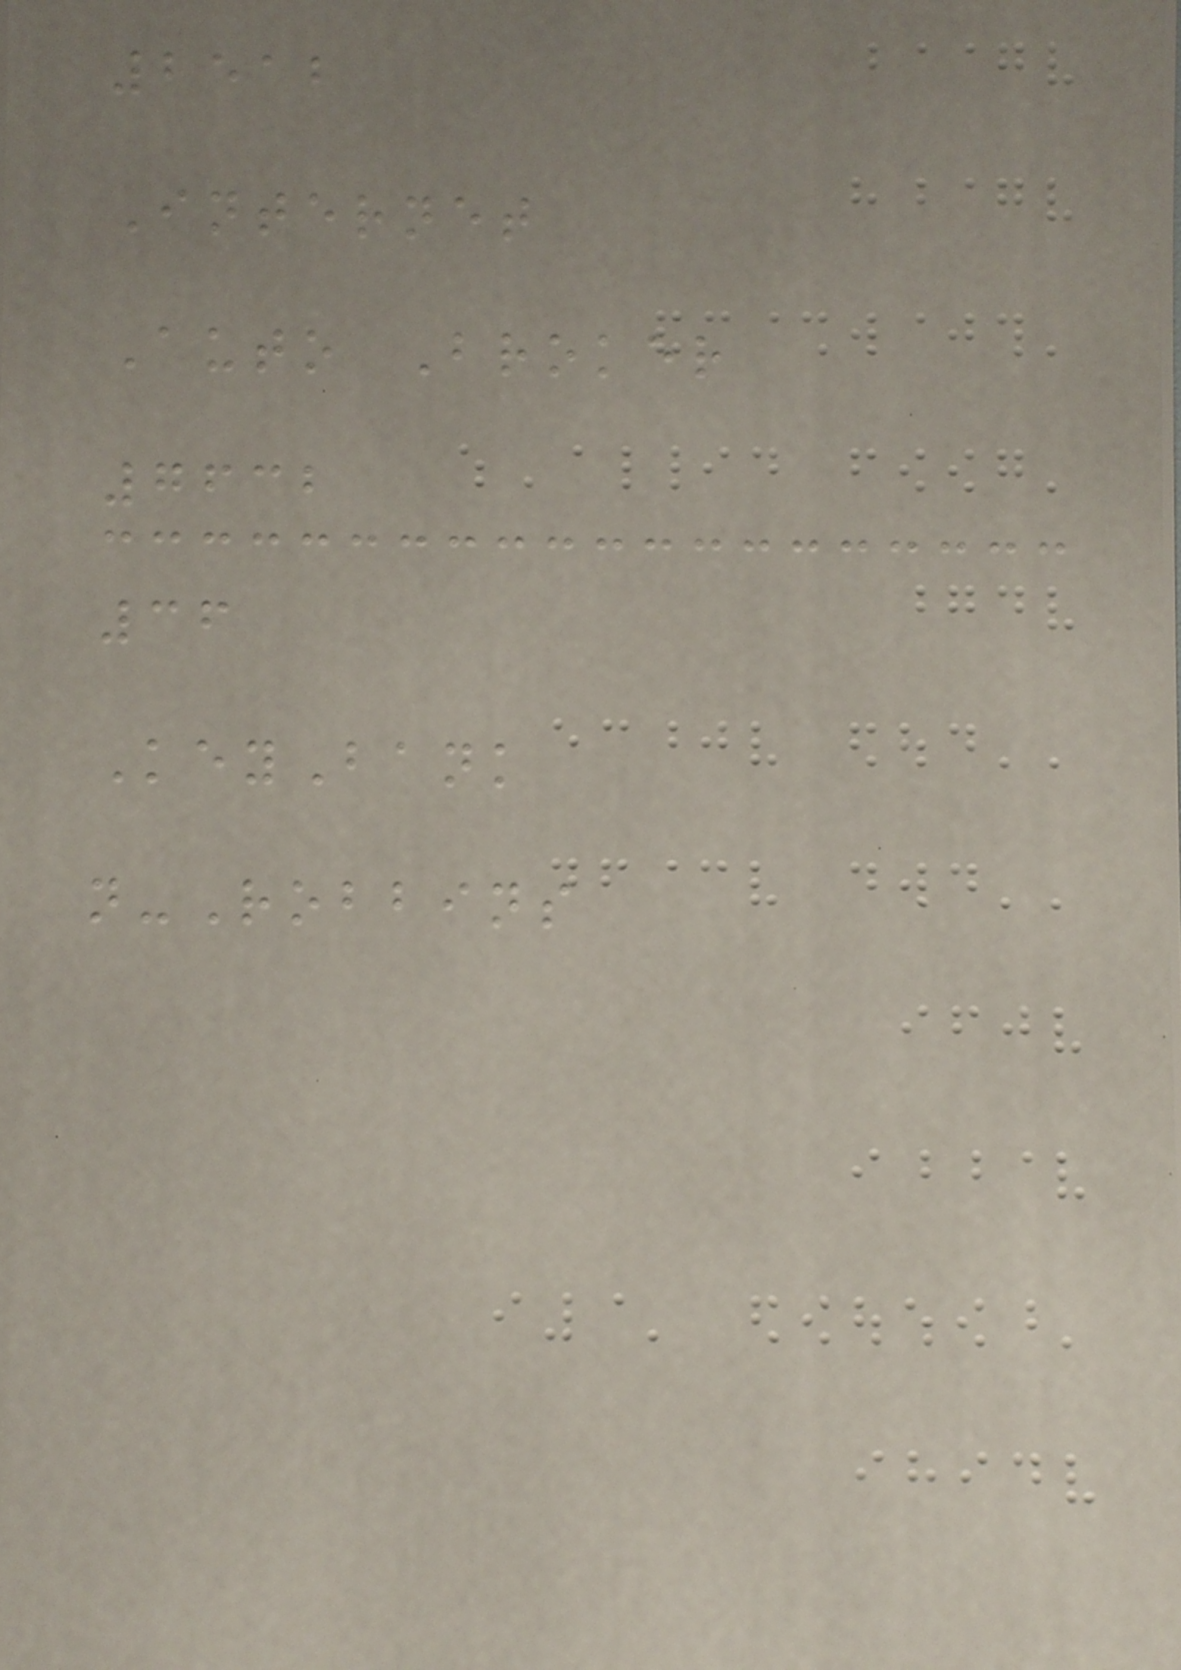2512
Internet
Auto Broker
7632
36
KeyBank
n-Robbins
